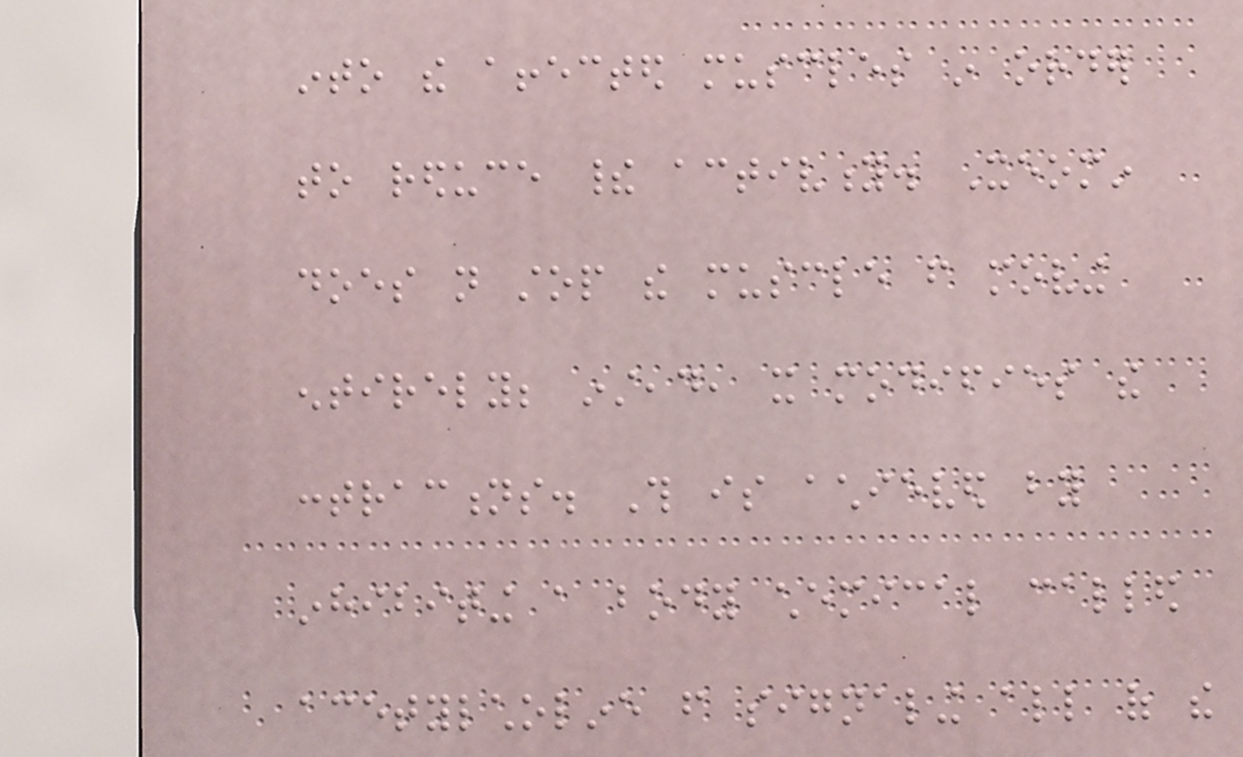into the affected muscles in order
to reduce their activity. Xeomin
does not stop the muscle from moving
entirely; instead, it modifies the
contractions. This is achieved by
inhibiting a body chemical called
acetylcholine from signaling all of the
